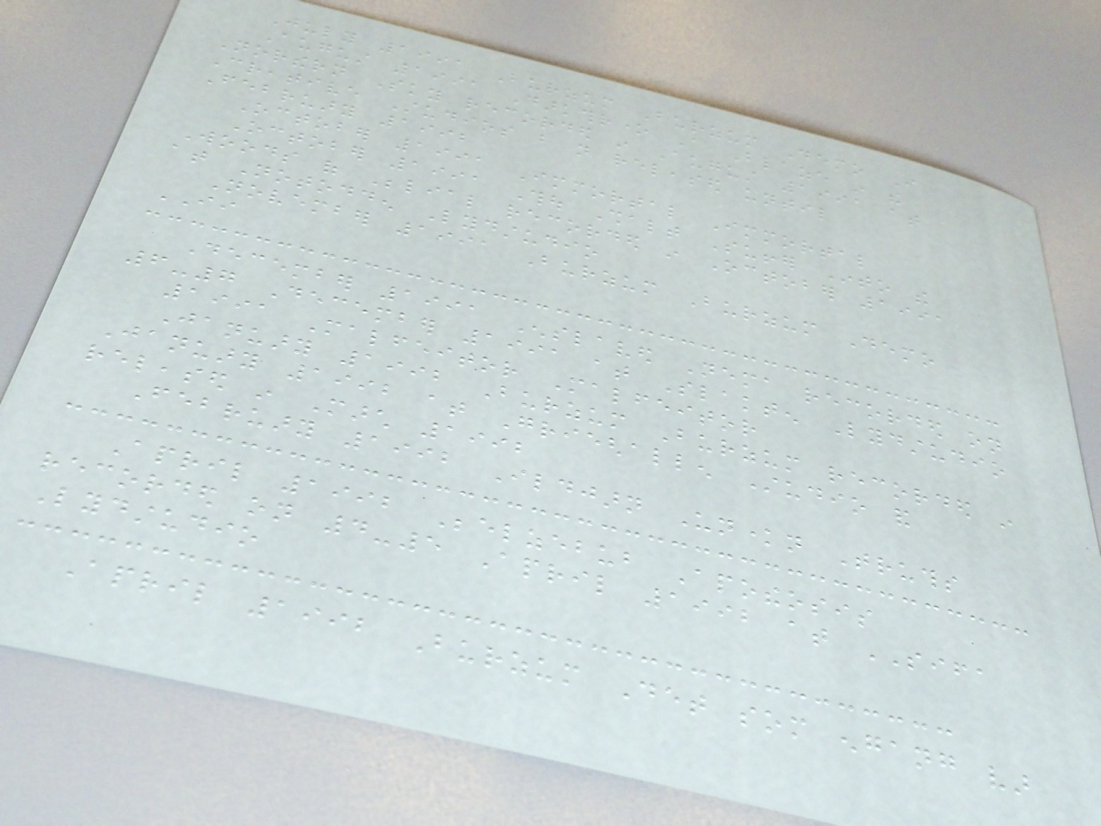July 1991 Burzum Burzum Demo I
August 1991 Darkthrone A Blaze in the
Northern Sky recorded in August 1991 at
Creative Studios but not released until
February 1992
October 1991 Immortal Immortal
October 1991 Thou Shalt Suffer Into the
Woods of Belial recorded in October 1991
at Notodden Lydstudio
November 1991 Burzum Burzum Demo
II
December 1991 Enslaved Nema recorded on
6-7 December 1991 at Slakten Lydstudio
1991 Malfeitor Malfeitor
January 1992 Burzum Burzum recorded in
January 1992 at Grieghallen Studio and
released in March 1992
February 1992 Ildjarn Unknown Truths
April 1992 Beelzebub Apotheosis
recorded on 4-5 April 1992 at SIFA
Lydstudio
April 1992 Burzum Det som engang var
